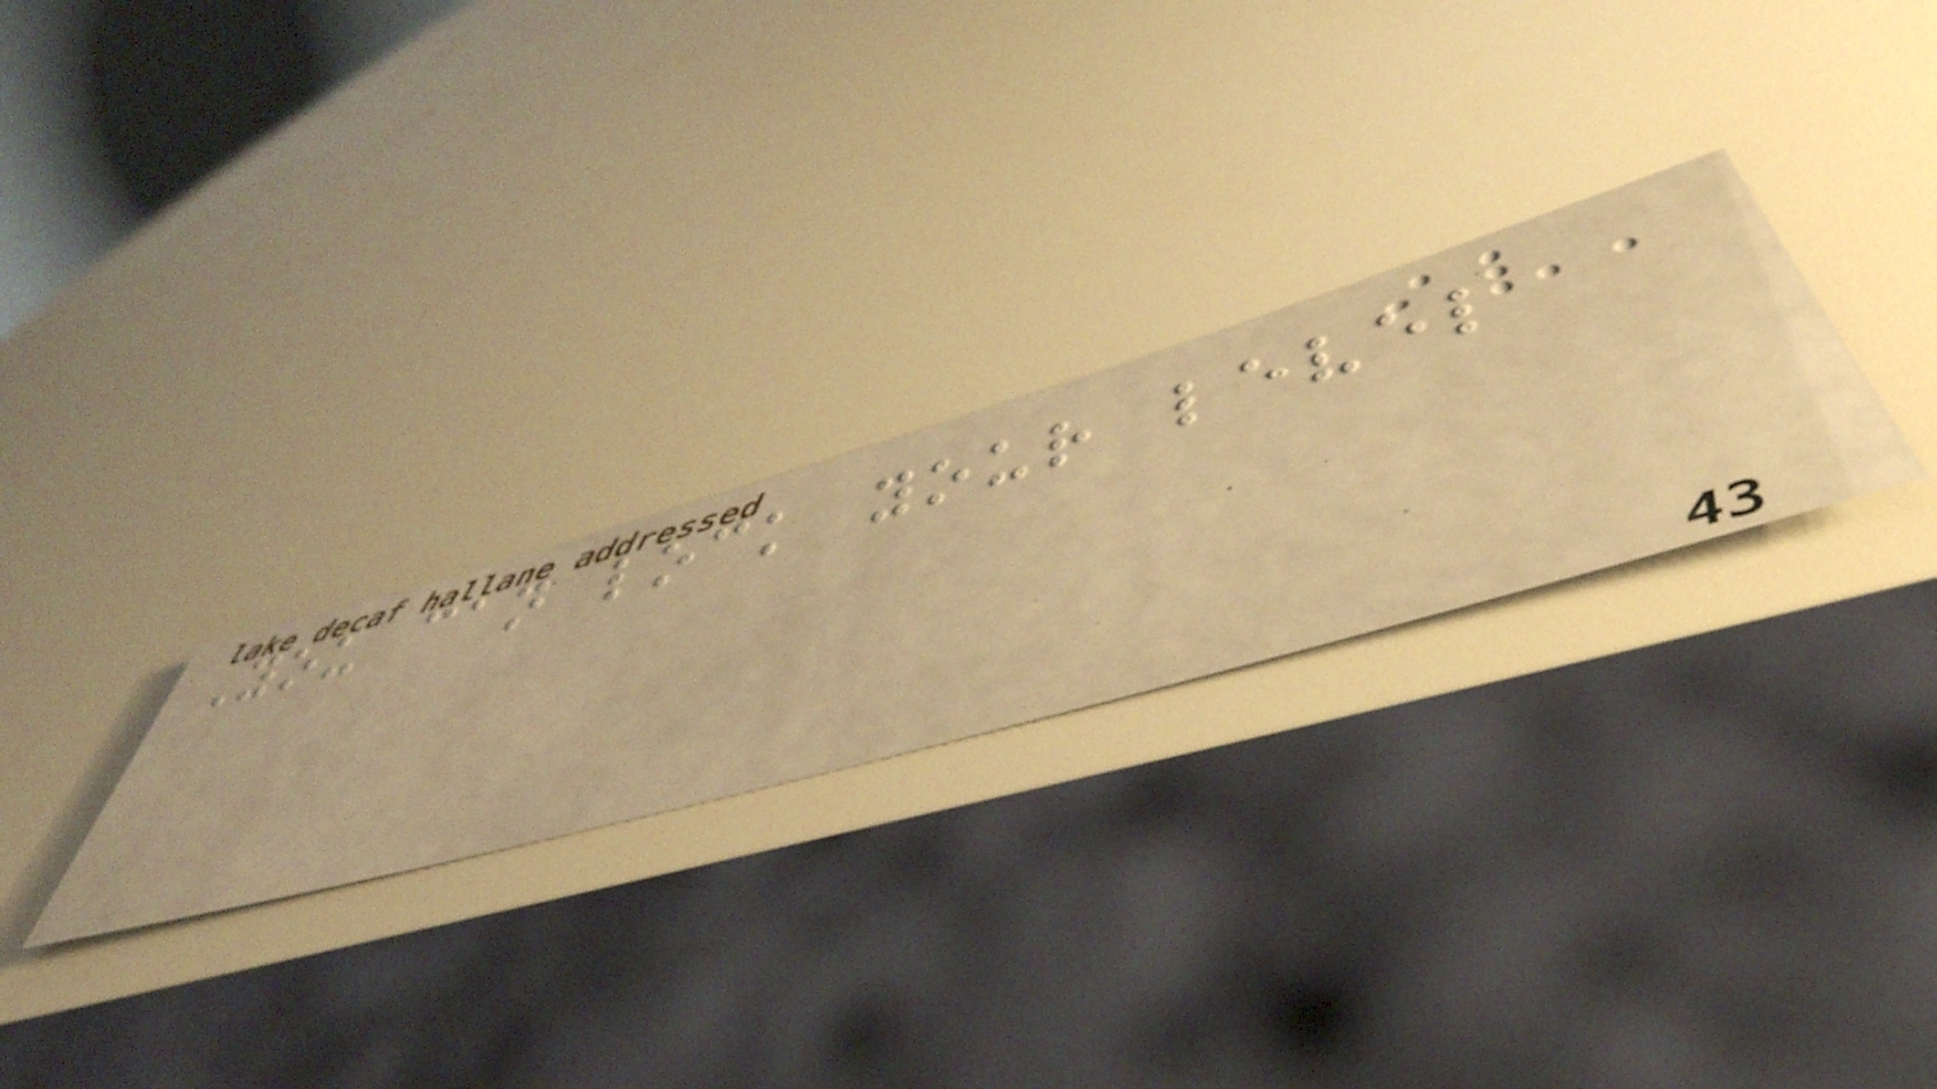You can lock your level
